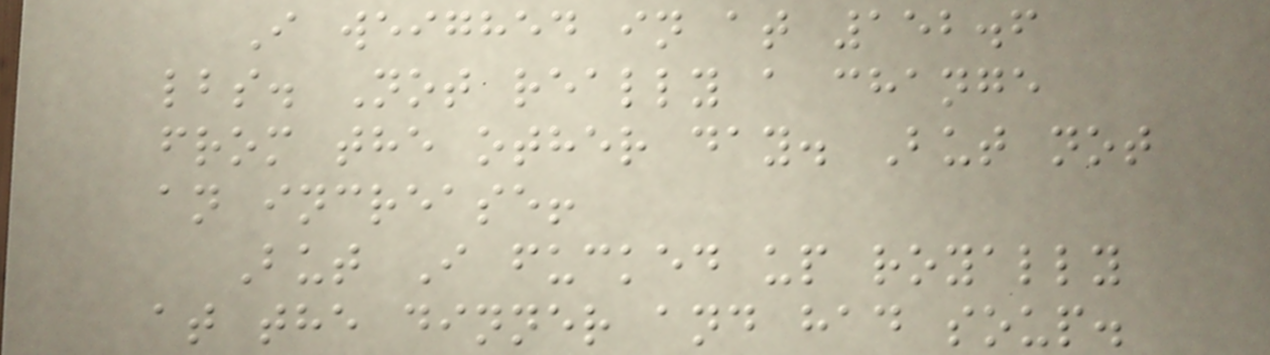I weighed in at 152.6
lbs. Not really a change
from the other day. But not
an increase!
But I fucked up royally
at the dinner and had soup.
